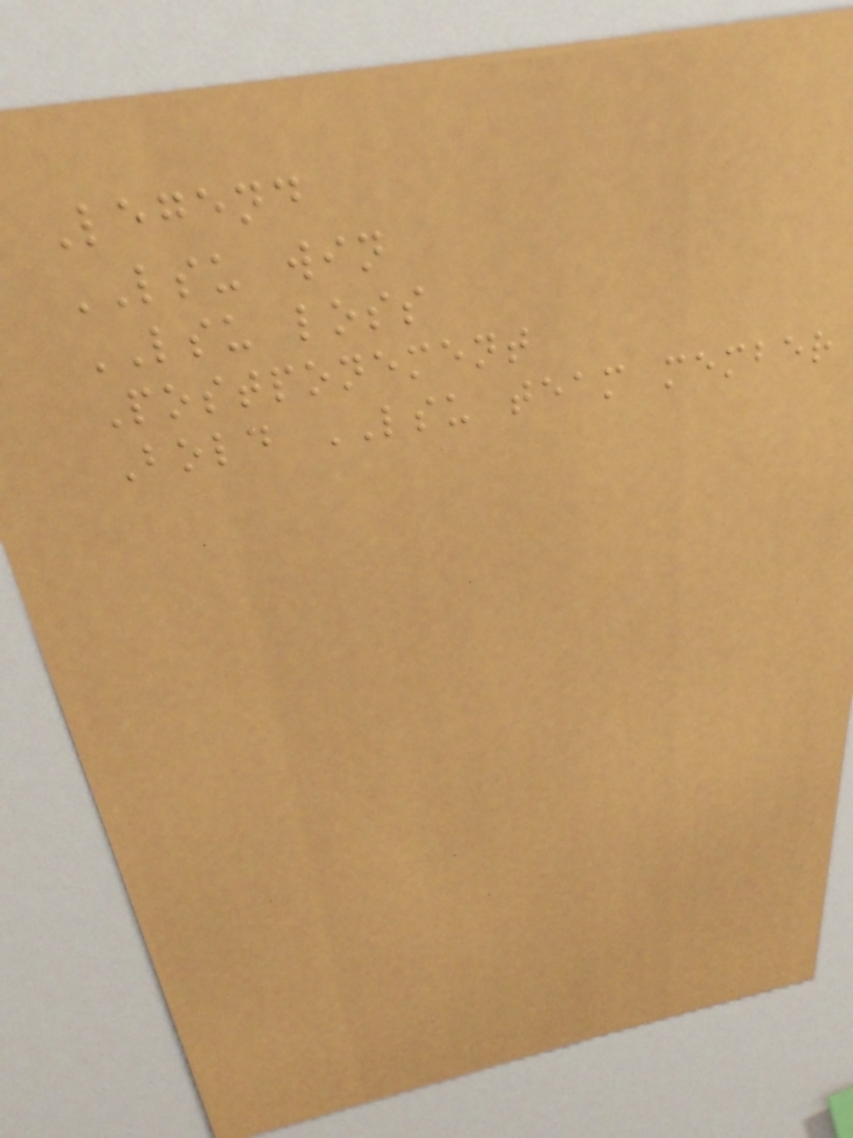Legend
LSU win
LSU loss
Postponement
Bold LSU team member
